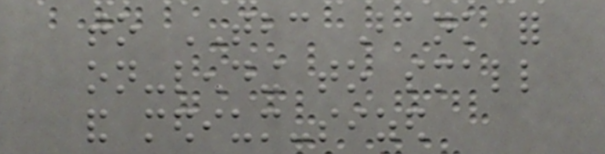to TBC Bank for
on-lending to small
and medium-sized
